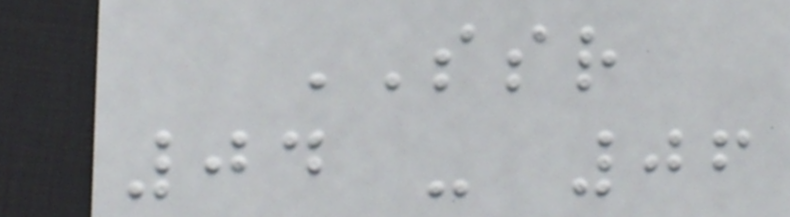SSR
04 - 06
